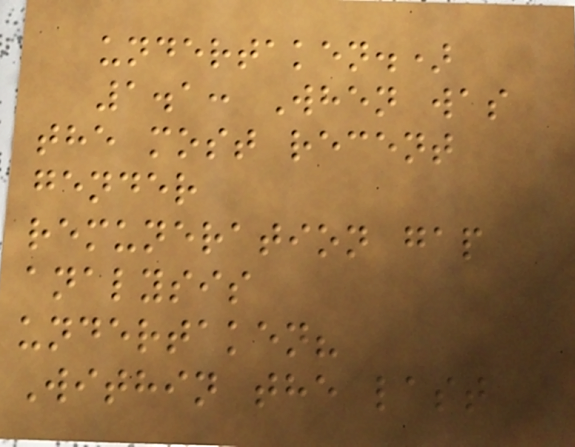undertaken.)
1.1: When was
the most recent
gender
remuneration gap
analysis
undertaken?
Within the last
